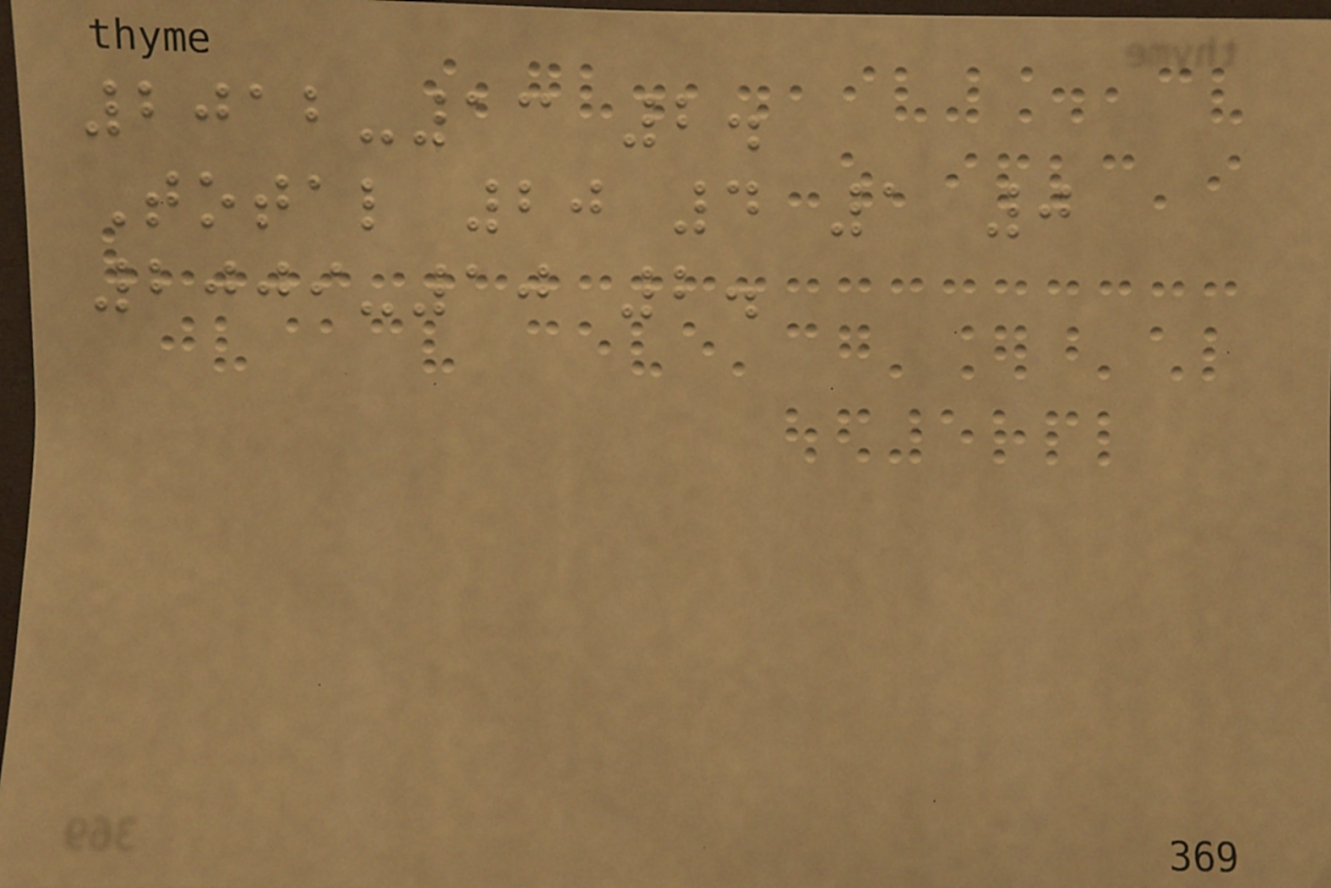2012-13 2.
Total 20 4 1 0
2009-10 2.
